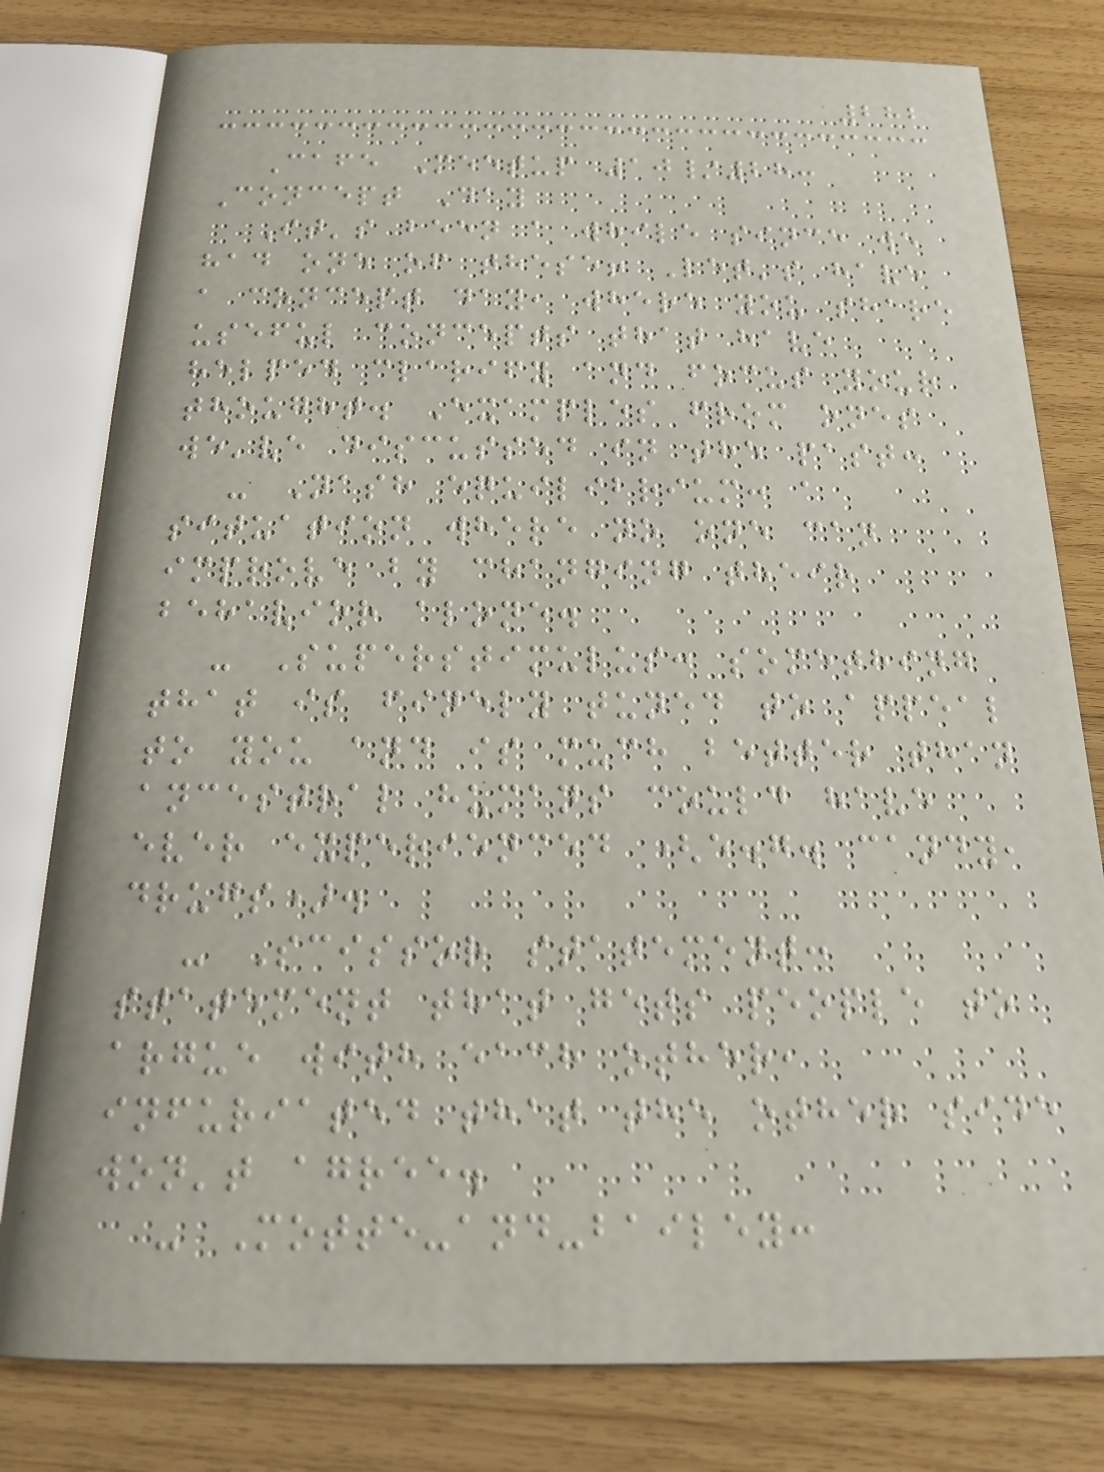282
Cafe Meetup 10/28:
Concept Day
It's been a while since we
had one of these! Let's have
a concept day, where you share
useful concepts that have
helped clarify and focus your
thought. Examples from ones
we've discussed in the past:
- Nash equilibrium: a
situation where no one can
improve by changing their
behavior alone.
- Superstimulus: something
that is finely tuned to appeal
to you and is much better than
ancestral humans could have
ever experienced (e.g. candy,
drugs).
- Scissor statement:
statement that gets people to
argue with each other,
infuriated that the other side
won't agree.
- Motte-and-bailey:
